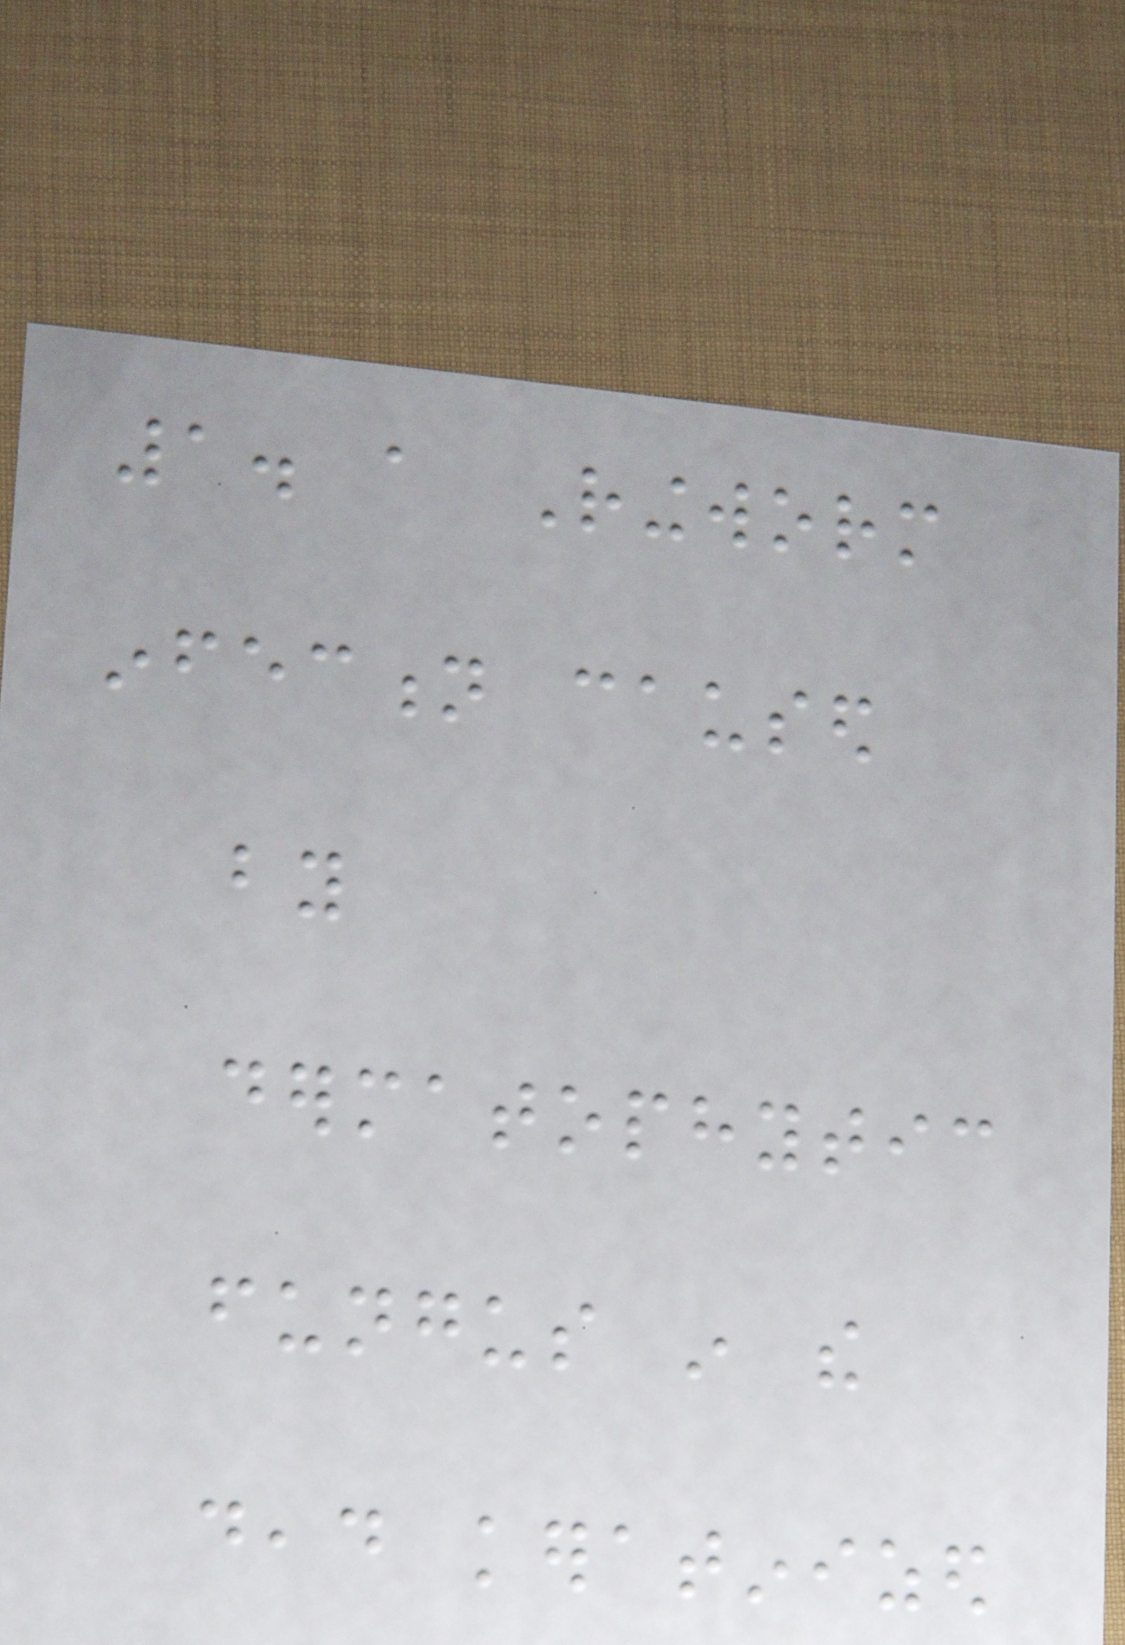1. a Ringworm
infection caused
by
dermatophytic
fungus in the
dead keratinized
